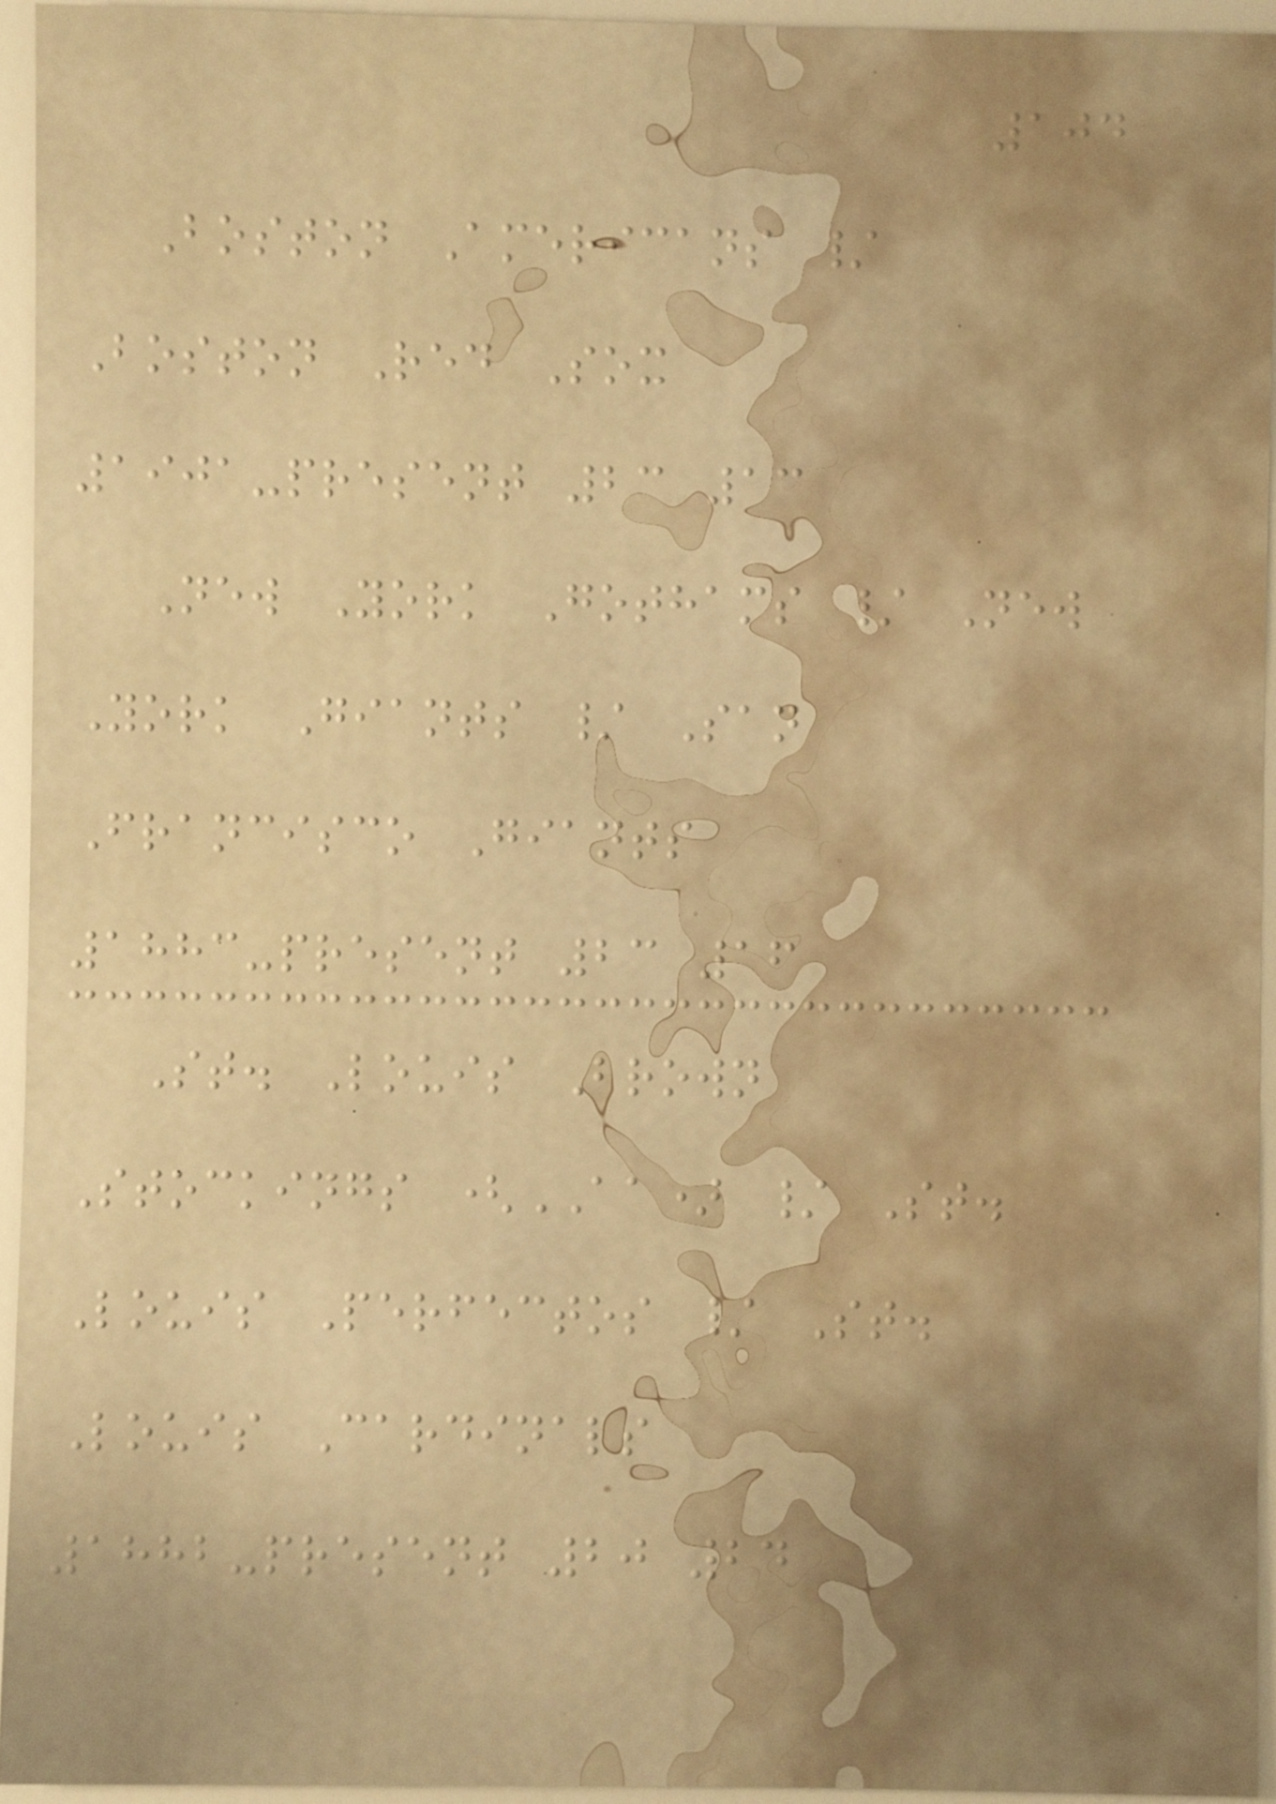104
Boston Americans /
Boston Red Sox
1901-present 23 13
New York Gothams / New
York Giants / San
Francisco Giants
1883-present 23 16
St. Louis Brown
Stockings (AA) / St.
Louis Perfectos / St.
Louis Cardinals
1882-present 20 24
